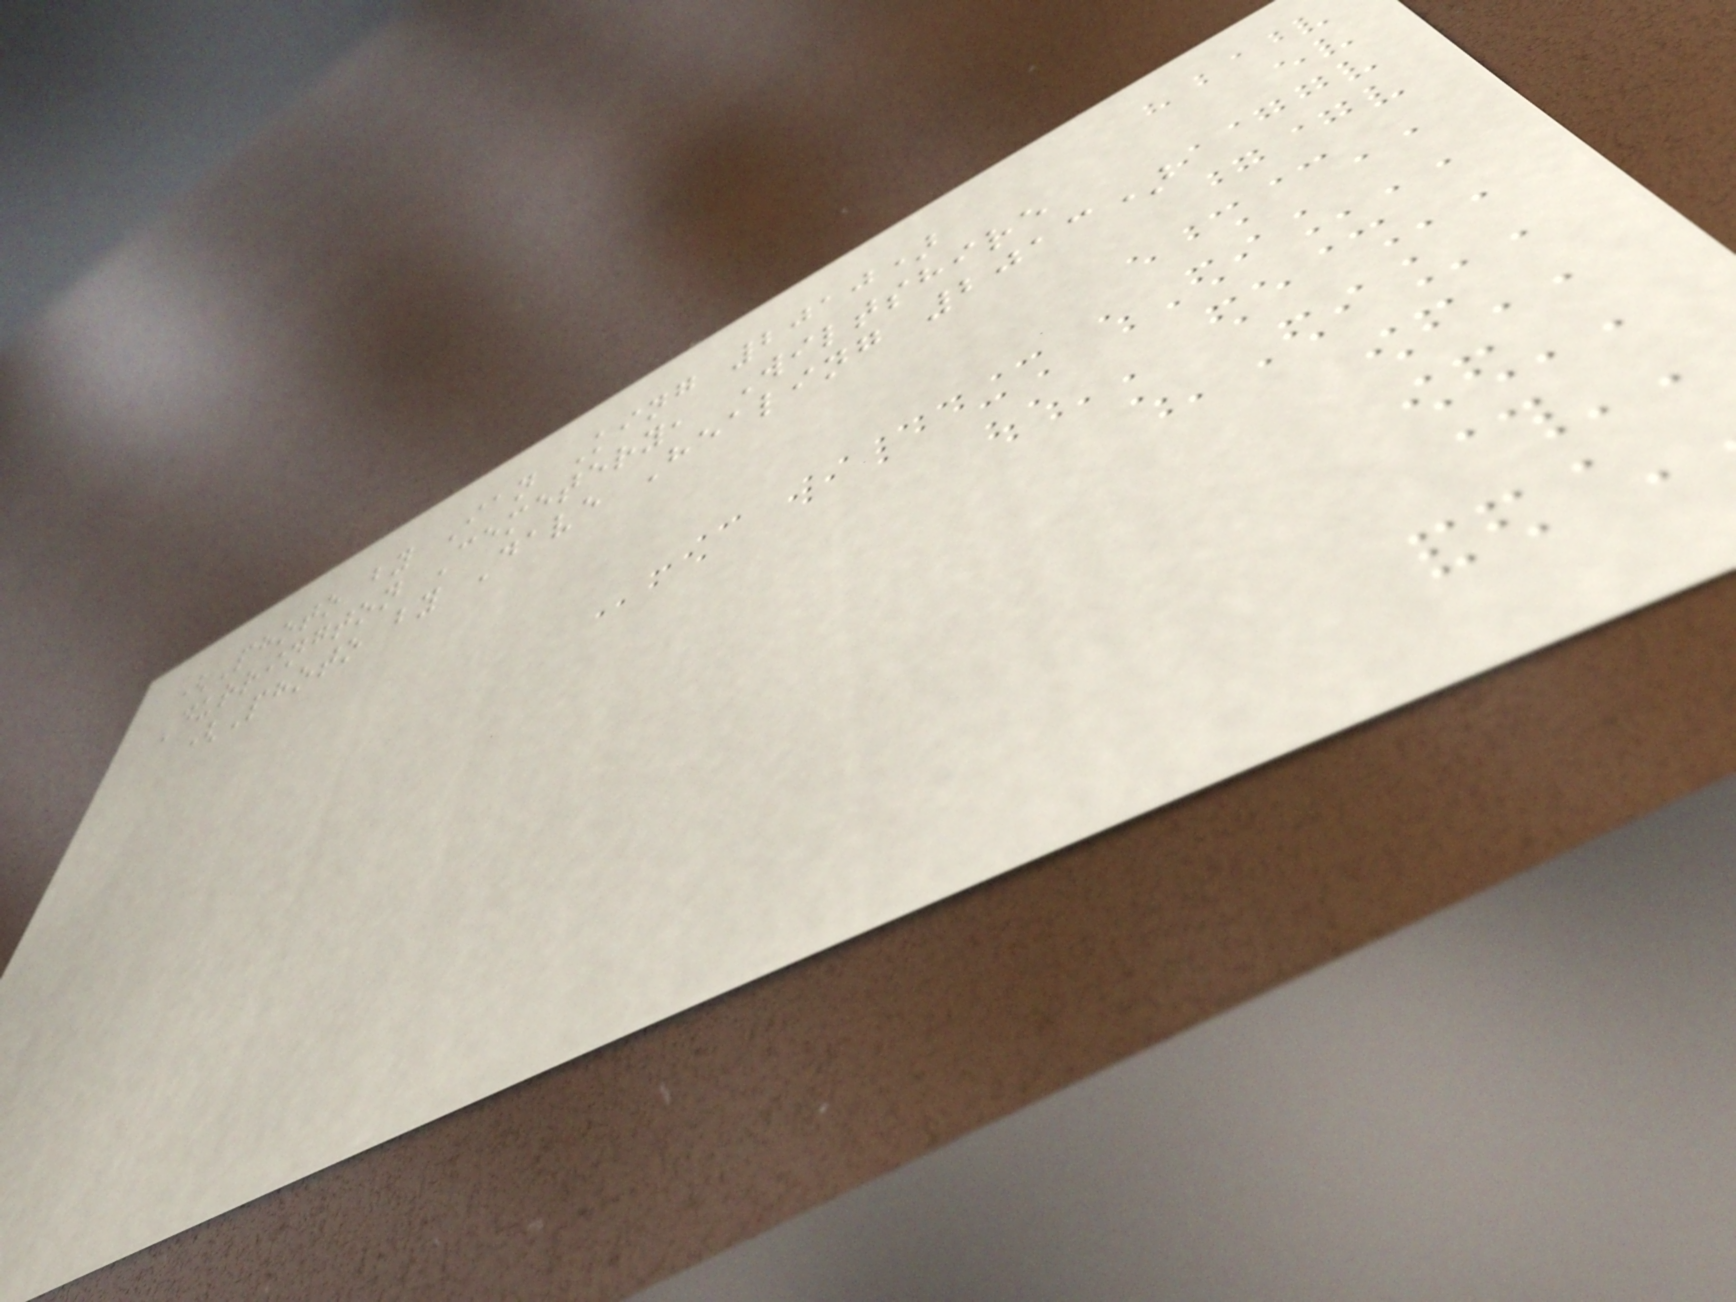(Photo by Ian King 2010)
Durrington Cemetery, Wiltshire
(Photo by Dave Healing 2013)
